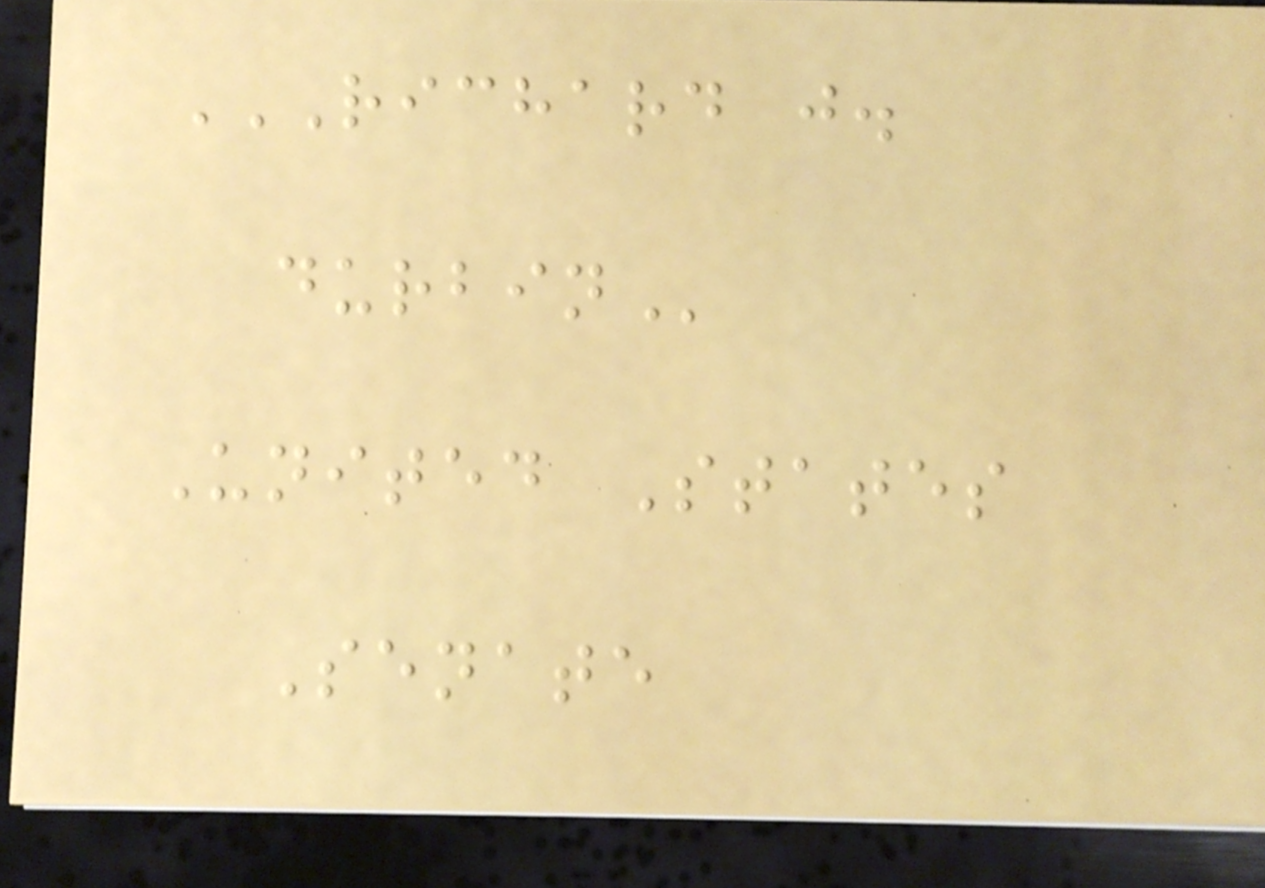RICHARD J.
DURBIN
United States
Senate
